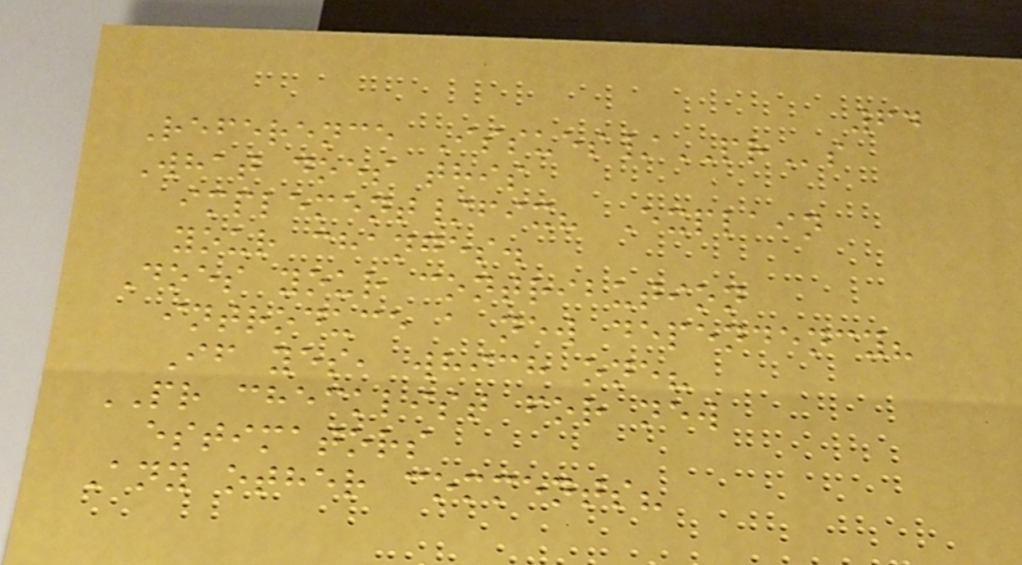64
Reference Issues/PRs
What does this
implement/fix? Explain
your changes.
Does your contribution
introduce a new dependency?
If yes, which one?
PR checklist for new
estimators
Any other comments?
